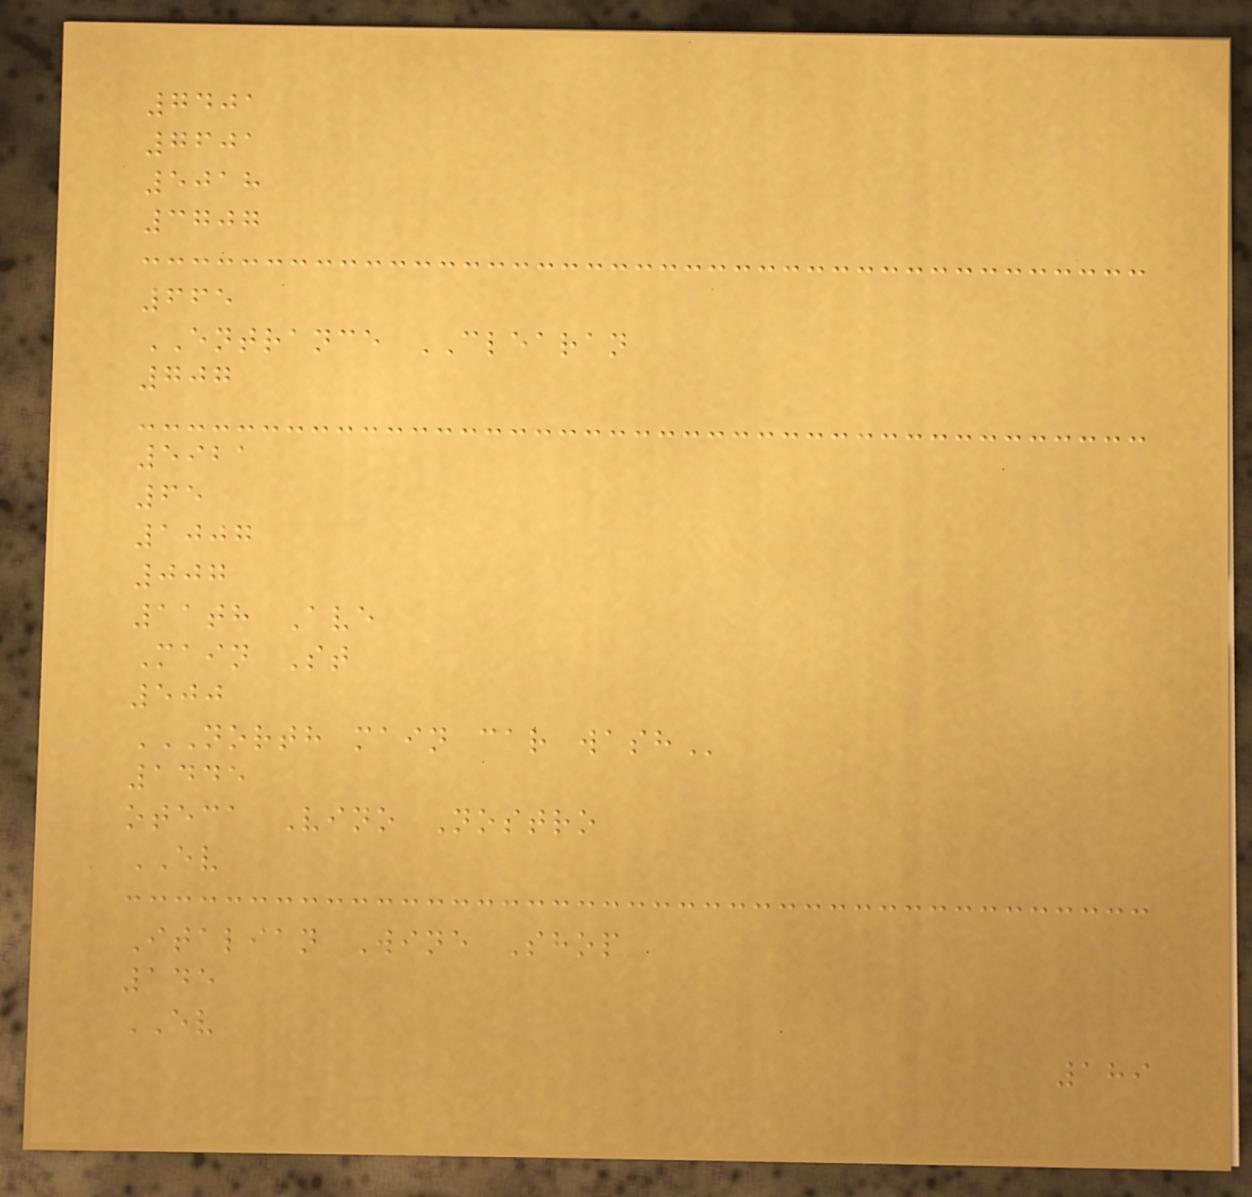7401
7601
5018
3707
665
ENTRANCE CLEARAN
707
5921
65
1007
007
11th Ave
Main St
500
NORTH MAIN CAR WASH
1445
oteca Vino Nostro
EV
Italian Wine Shop
145
EV
189
